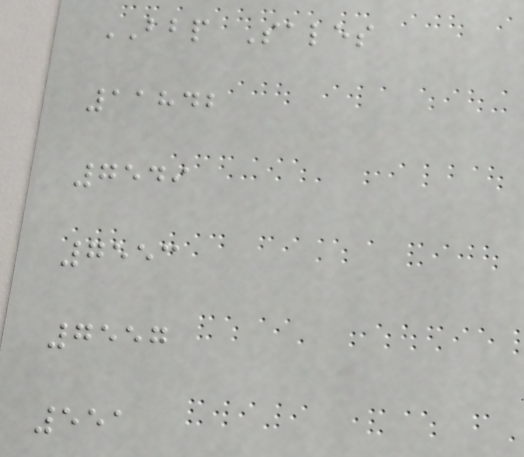BBP Sales
11842
7549
7553
7557
551
